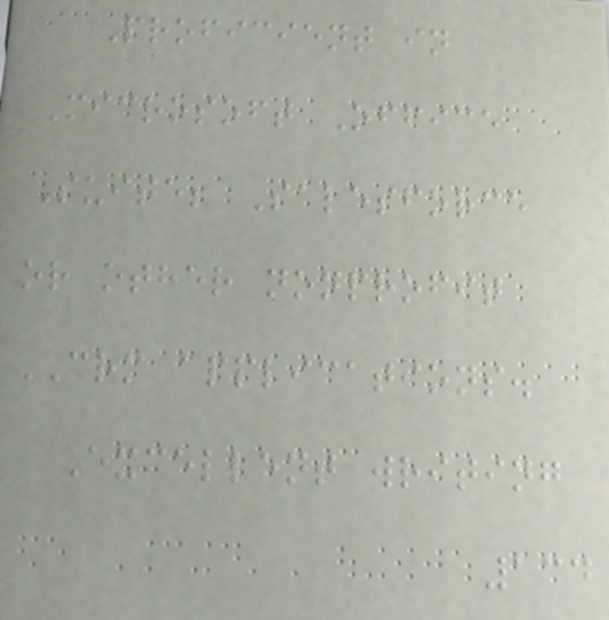Proficient in
Microsoft Office
Suite; Salesforce
or other nonprofit
CRM applications.
Excellent writing
134
